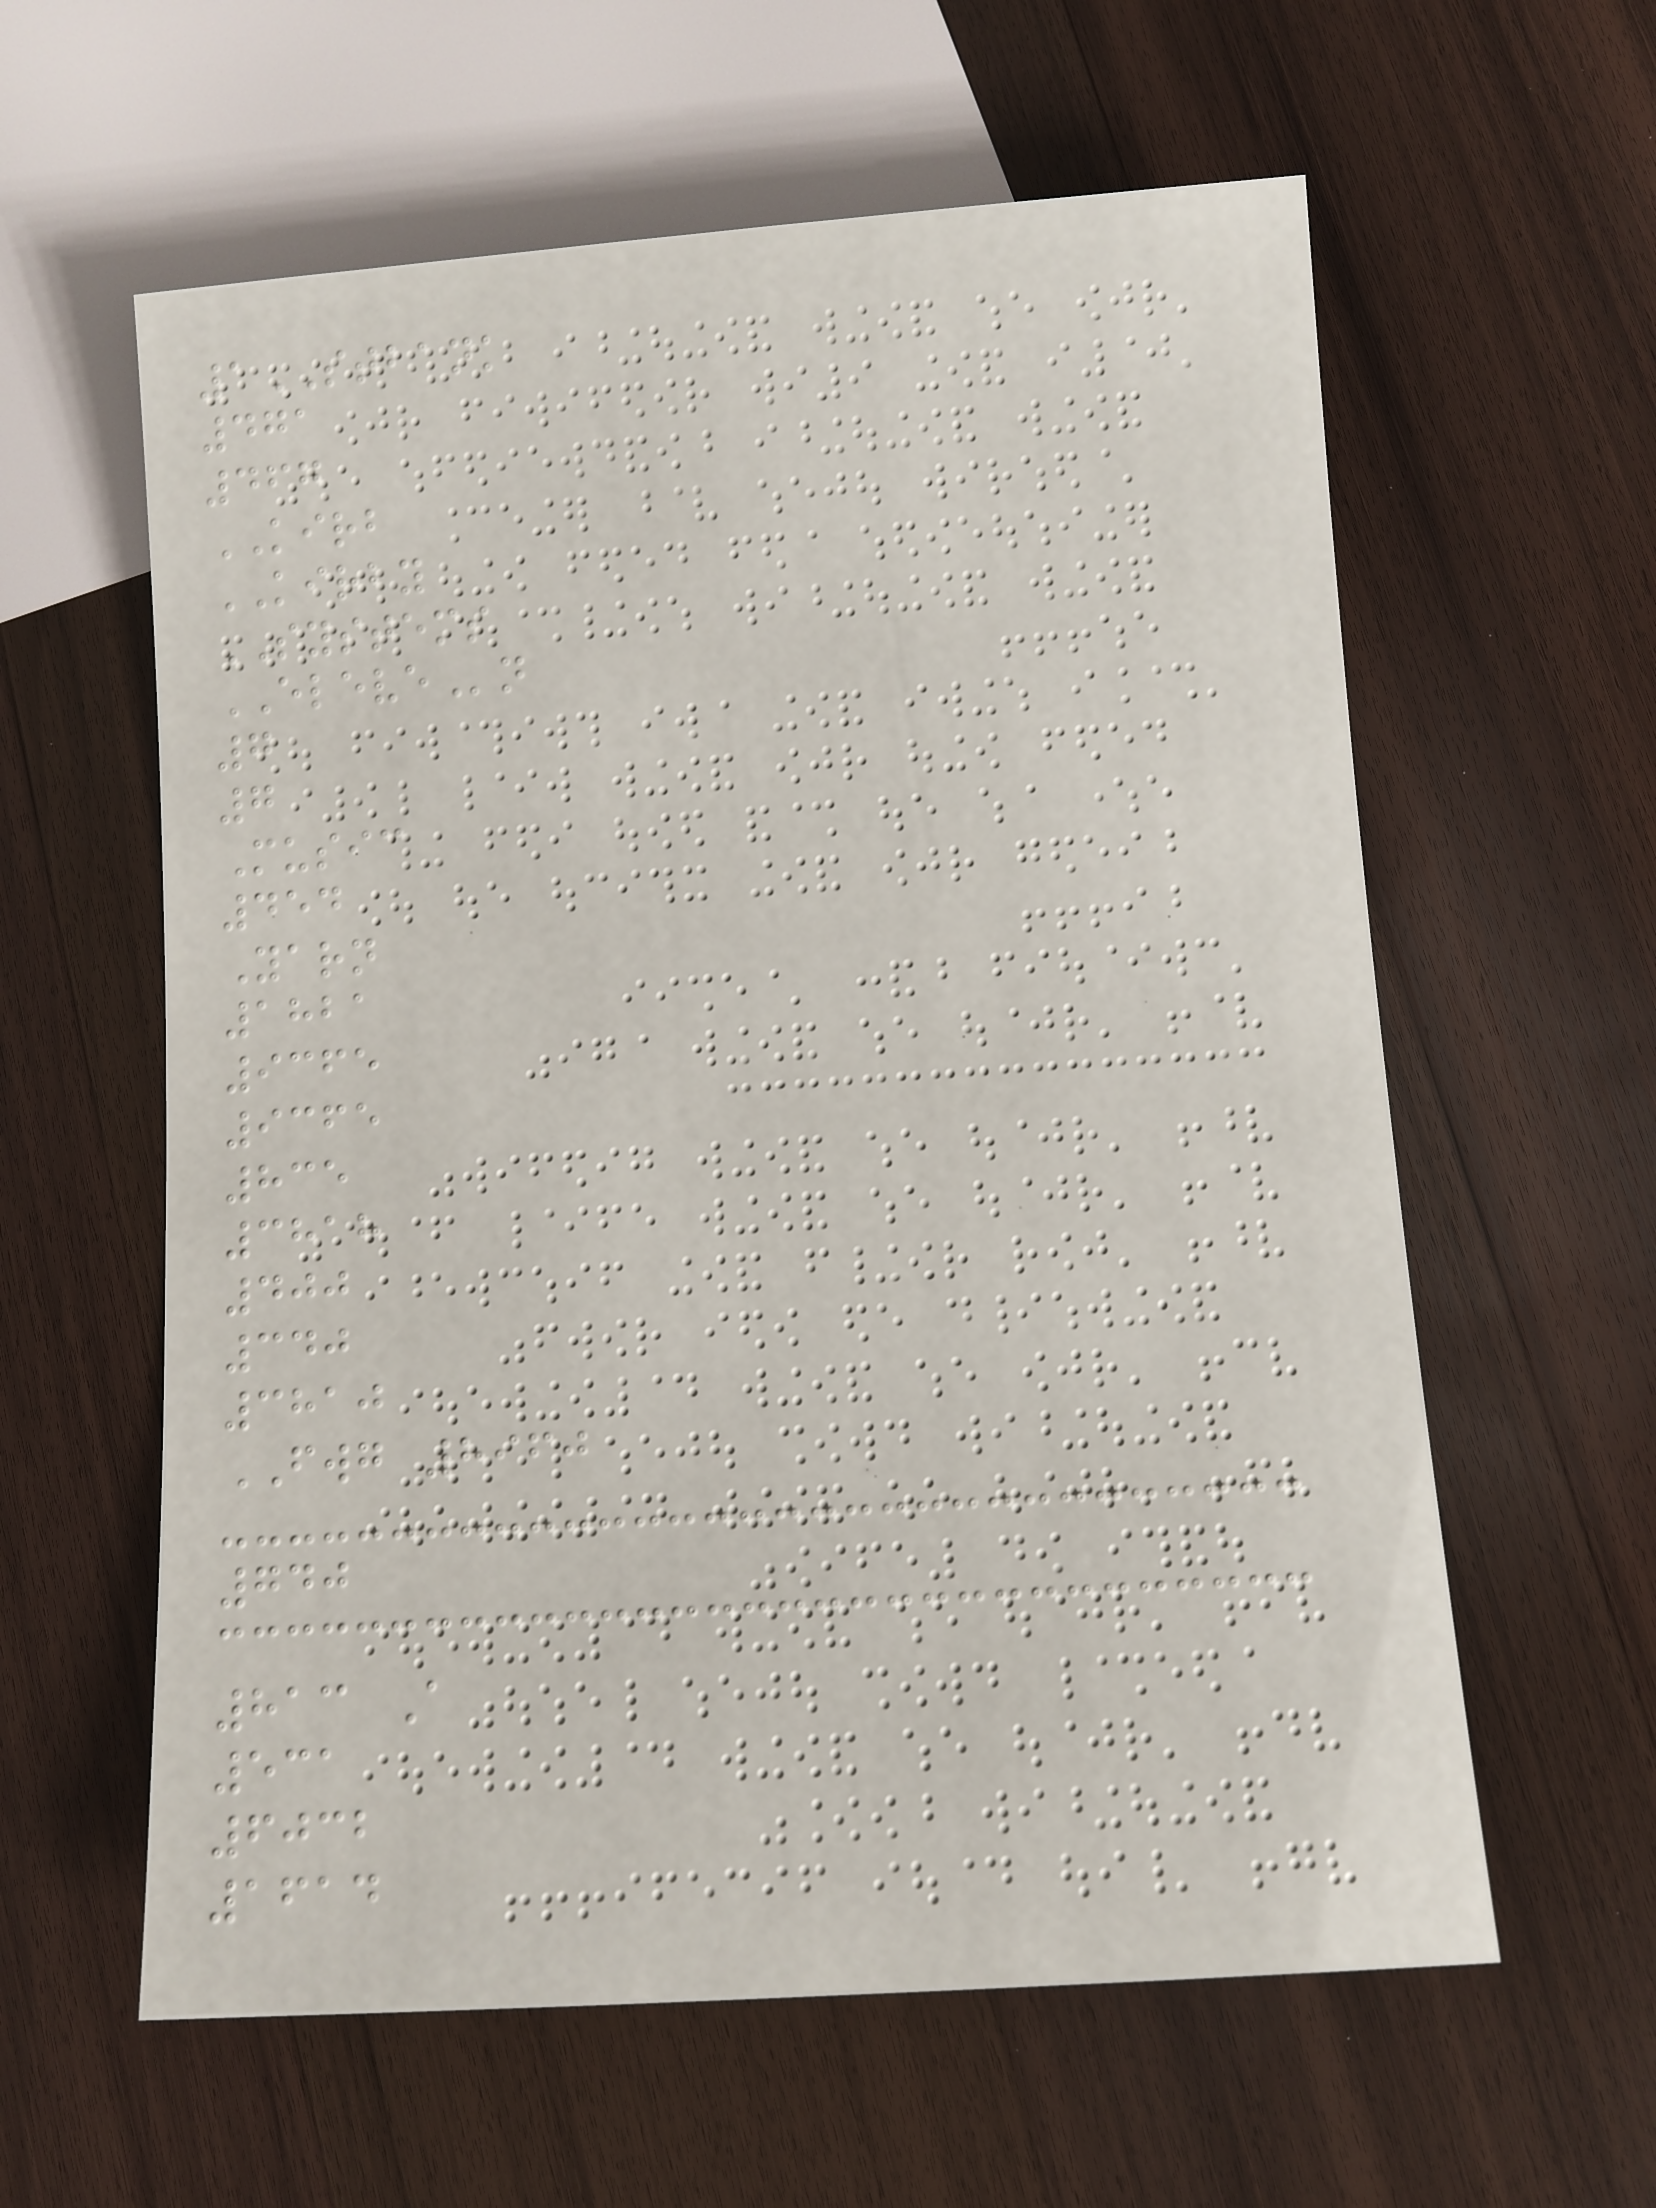1STBANK
471
467
KIRB
KIRBY
SYSTEMS
ELEVEn
7
7
Music
454
Yarn
1821
9365
9365
835
3818
400
340
3810
FWG 8960
740
813 A
531
6032
1614
